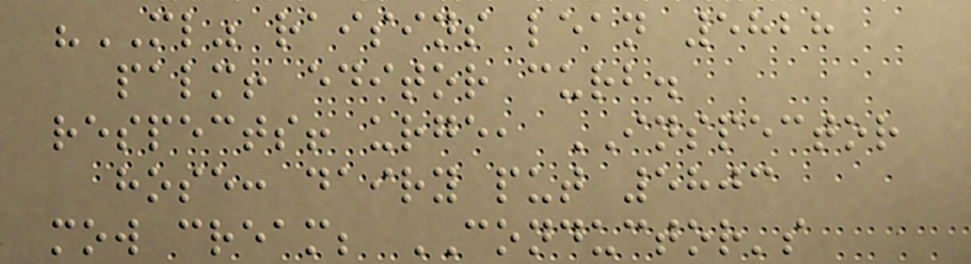"ML" raisins lean 5828
palm! editor curb.
respects! urge, INSPECTOR
hose: dairy put 5803
mow cream; CONDUCTOR's
